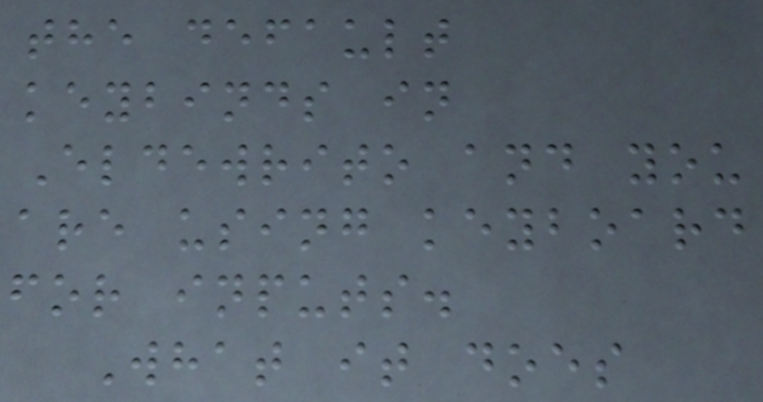the default
keybinds in
Eldewrito and you
are using keyboard
for inputs.
What it does
